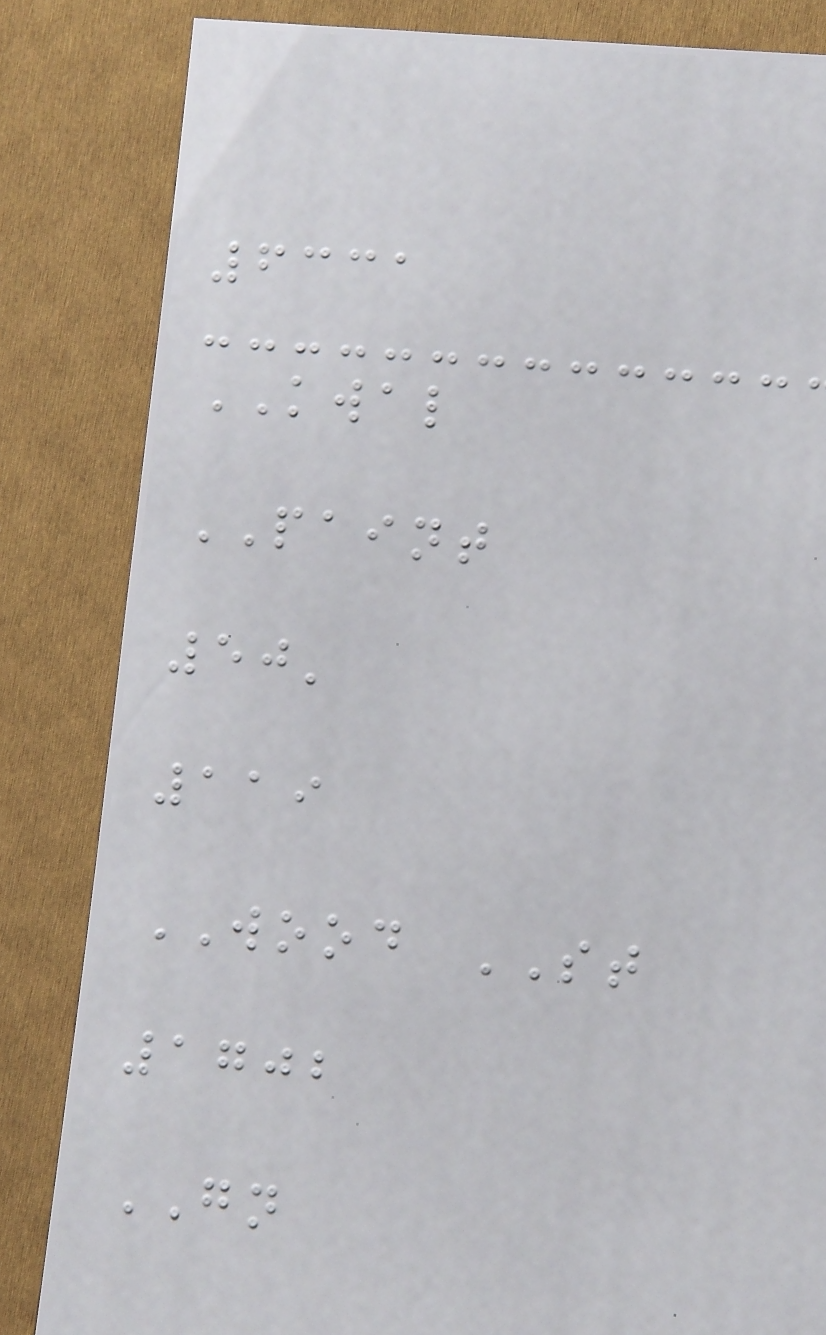6331
KWAL
PAINT
50'
119
WOOD ST
1702
GN
